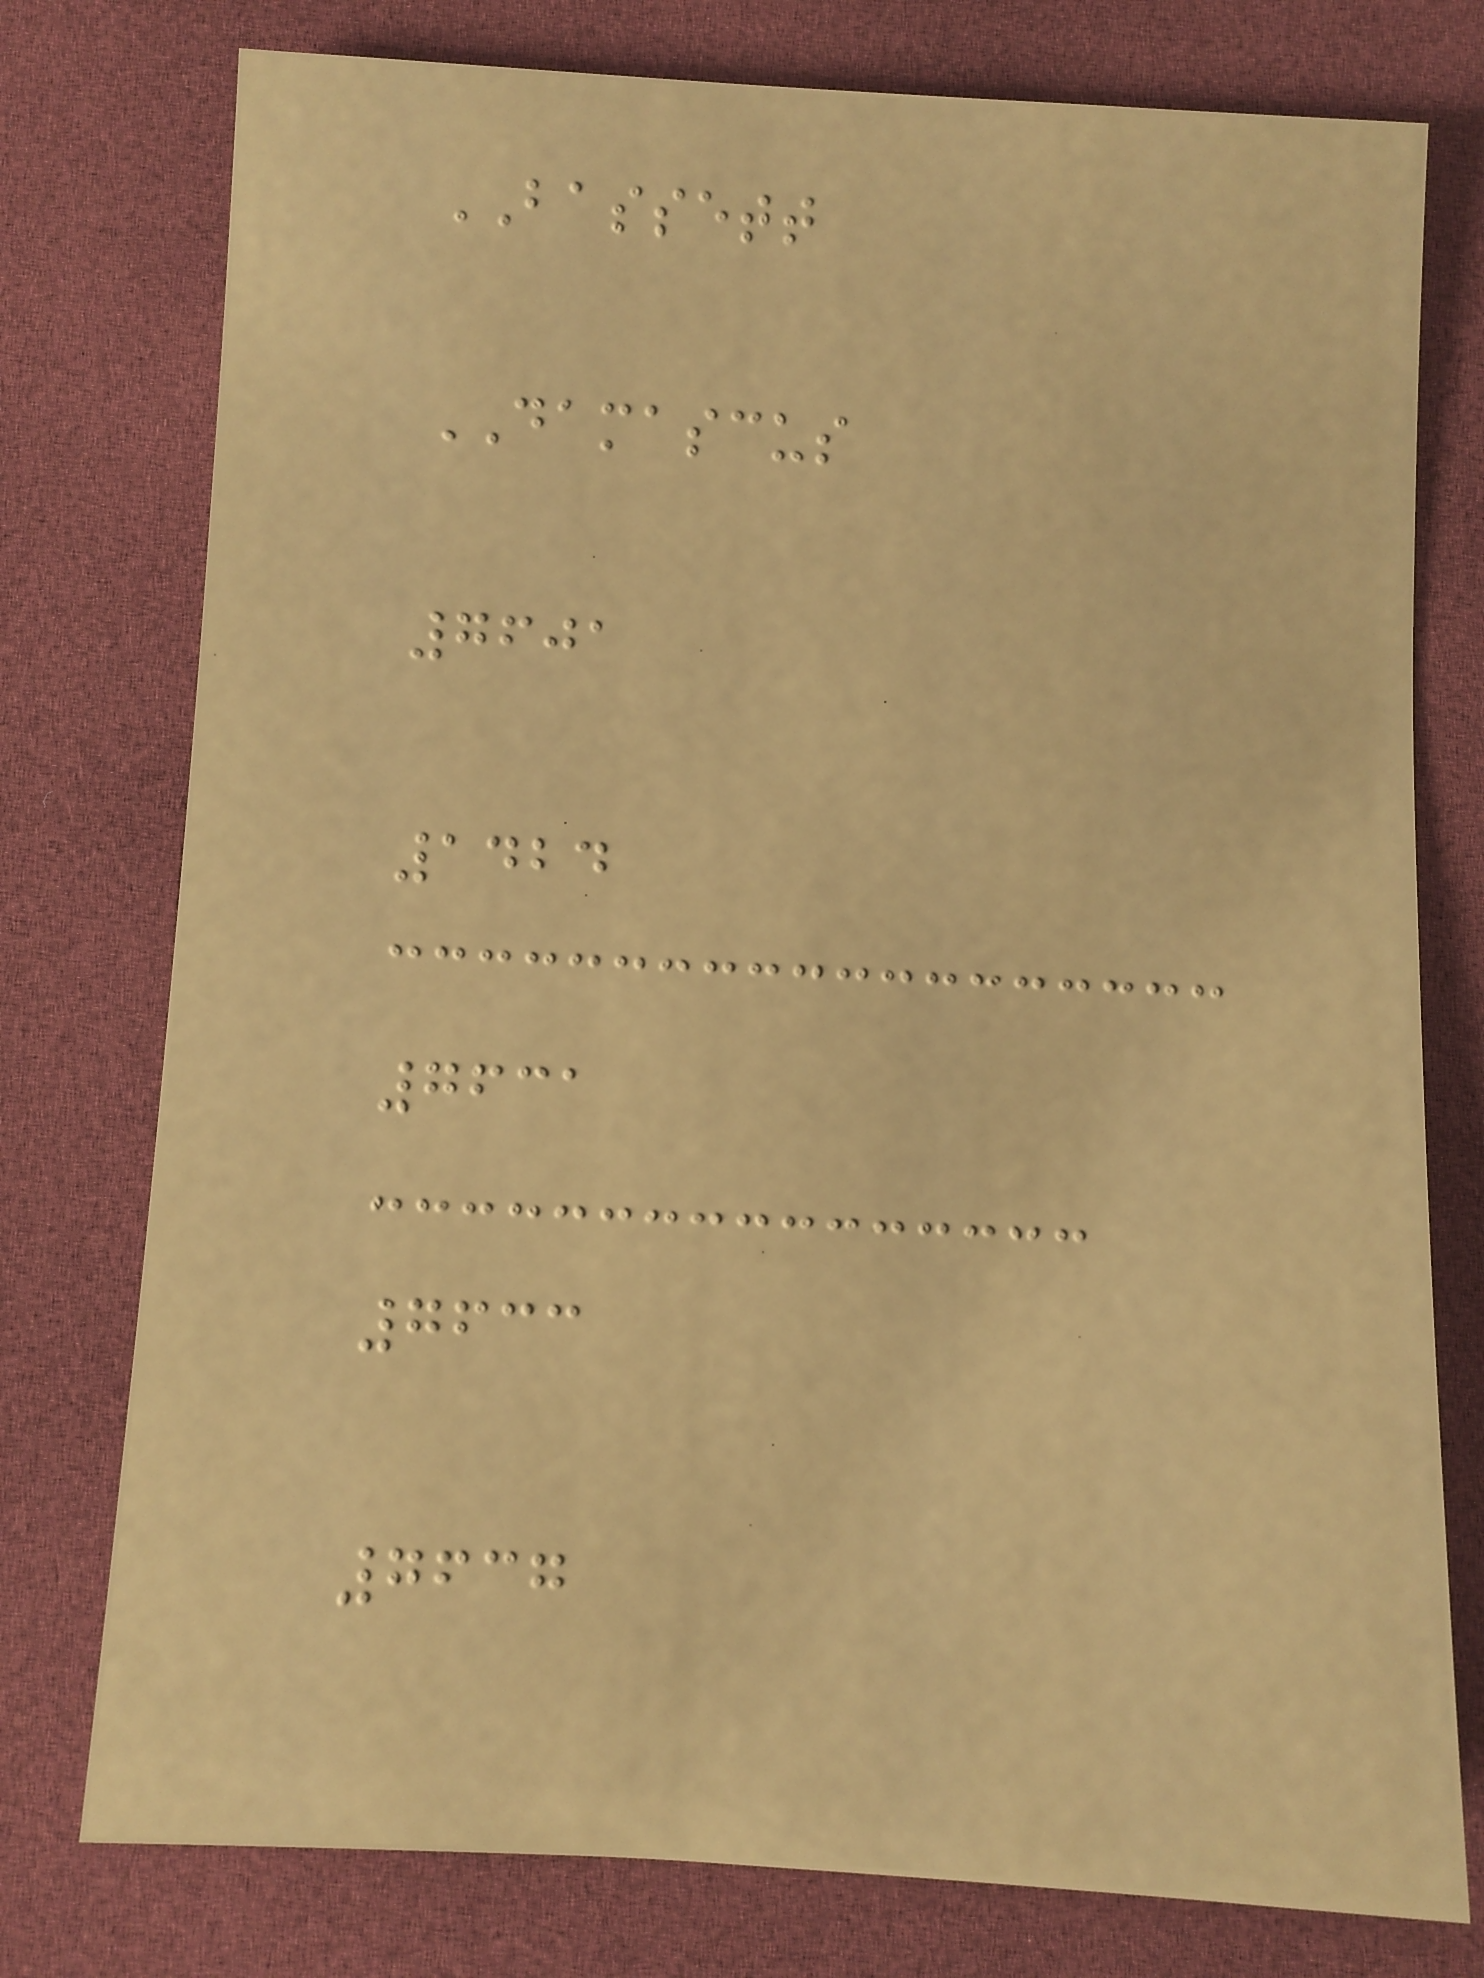BASSETT
DAMASCUS
7601
1424
7631
7633
7637
